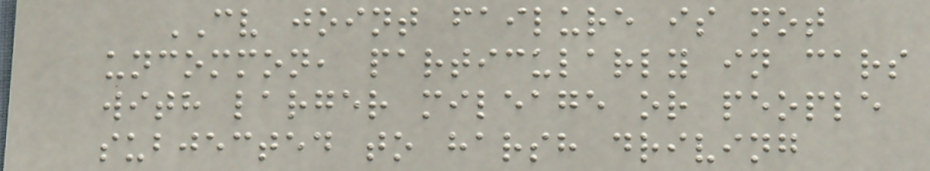CV joint failure is not
uncommon, particularly in cars
with larger mileage or people
subjected to harsh driving
